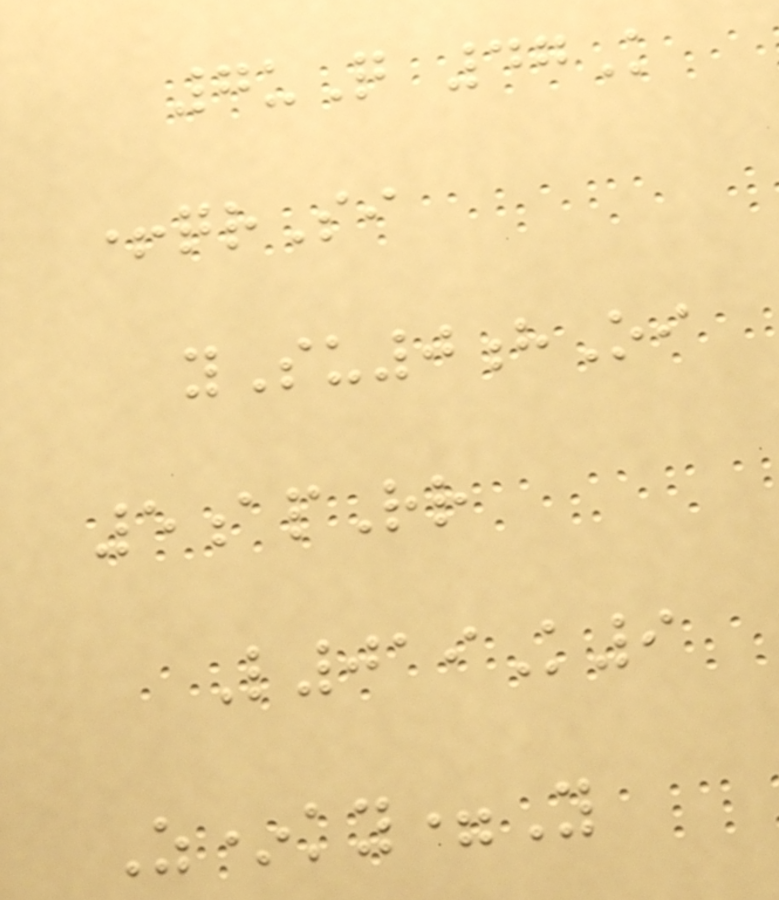7uQ 47K
+qrSi
ySu0hOi
5apRr
L019K9
Z*ky=Y
